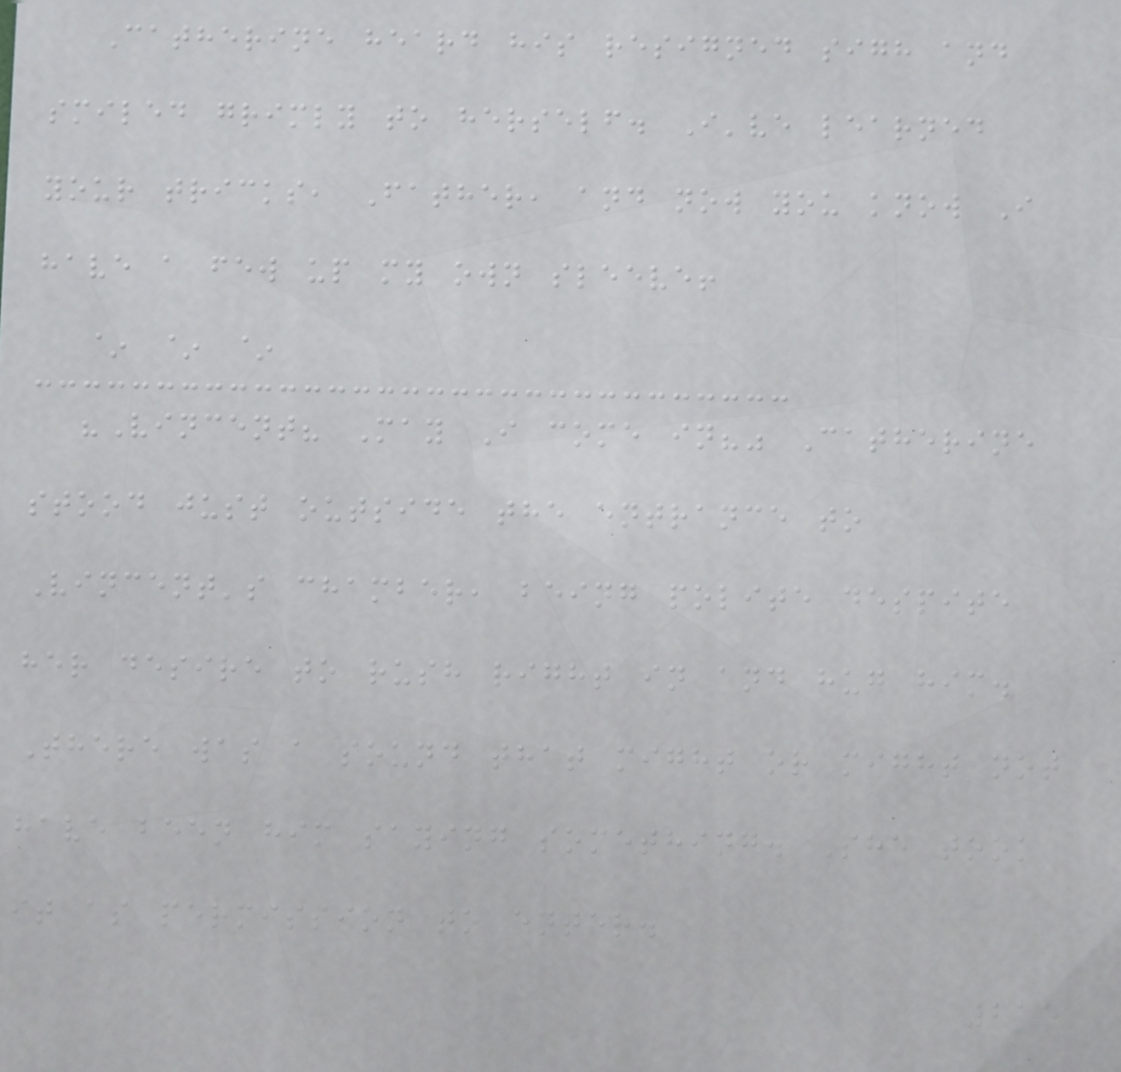Catherine heard his resigned sigh and
smiled grimly to herself. I've learned
your tricks, Father, and now you know I
have a few up my own sleeve!
~ ~ ~
"Vincent? May I come in?" Catherine
stood just outside the entrance to
Vincent's chamber, being polite despite
her desire to rush right in and hug him.
There was a sound that might or might not
have been him saying something. She took
it as permission to enter.
215
